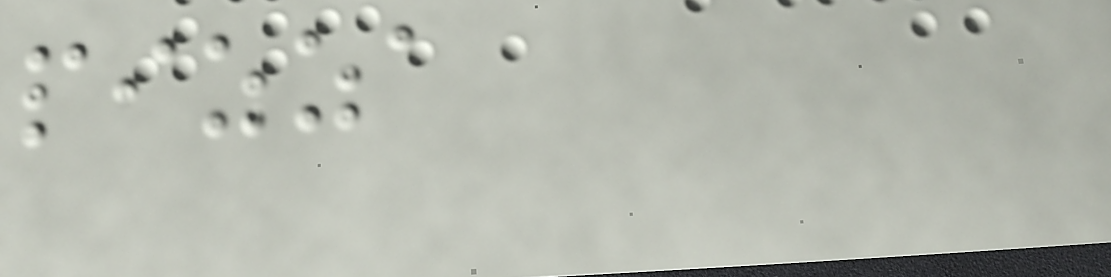pizza
